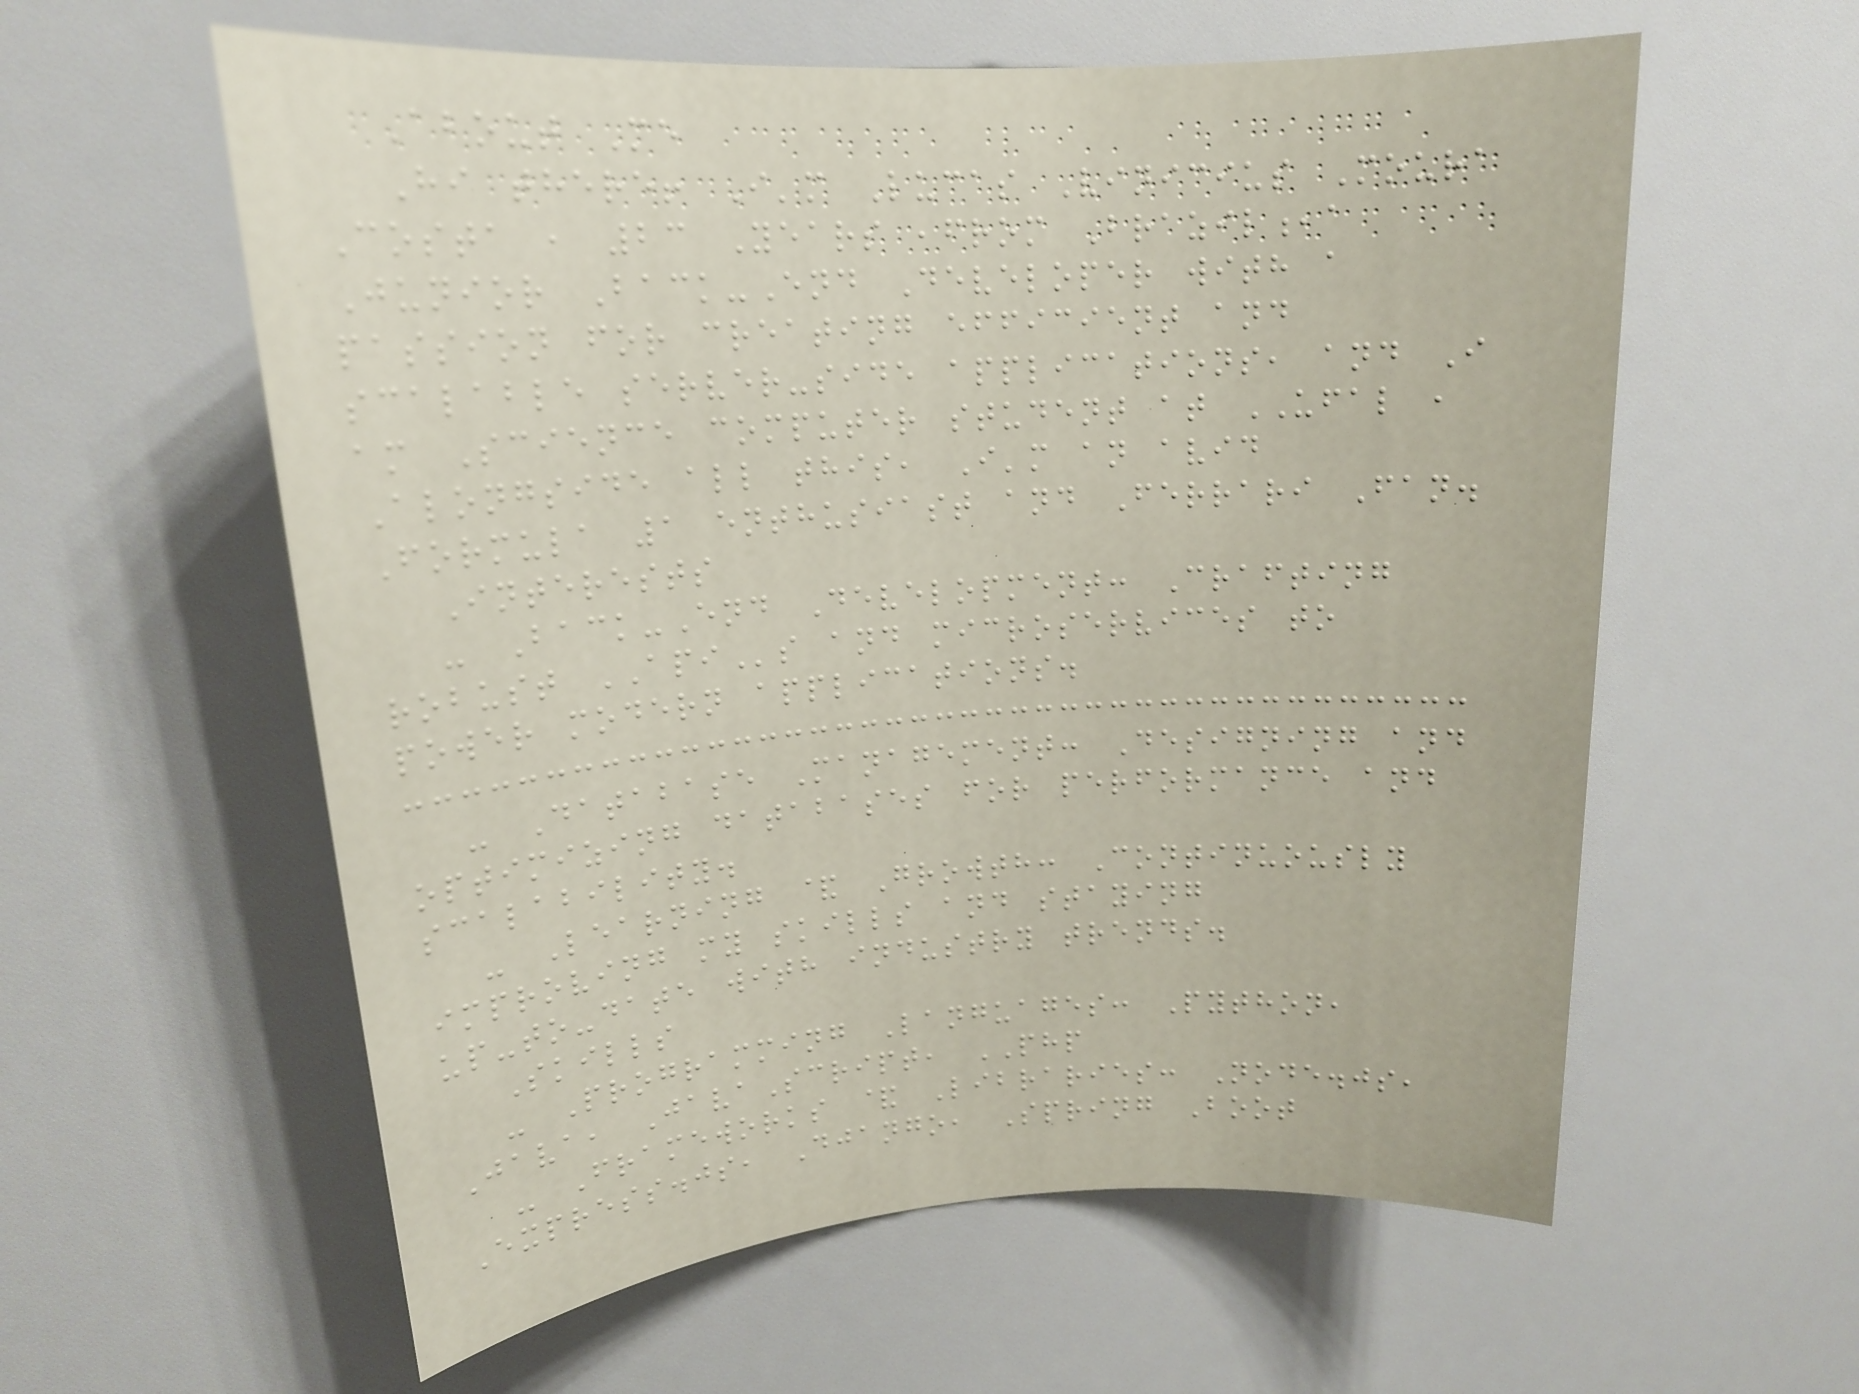About Me
Hi there! I'm Lucas Vinicius Moura
Costa , 23 Years ,from Brazil,a
Junior Back-End Developer with a
passion for creating efficient and
scalable server-side applications, and I
am Science computer student at UFAL ,
Alongside all this, I'm an avid
Formula 1 enthusiast and Ferrari Fan.
Interests
- Back-End Development: Crafting
robust APIs and microservices to
power modern applications.
- Database Management: Designing and
optimizing databases for performance and
scalability.
- Learning & Growth: Continuously
improving my skills and staying
up-to-date with industry trends.
Skills
- Programming Languages: Python,
Java, JavaScript, PHP
- Frameworks & Libraries: Node.js,
Express.js, Django, Spring Boot
